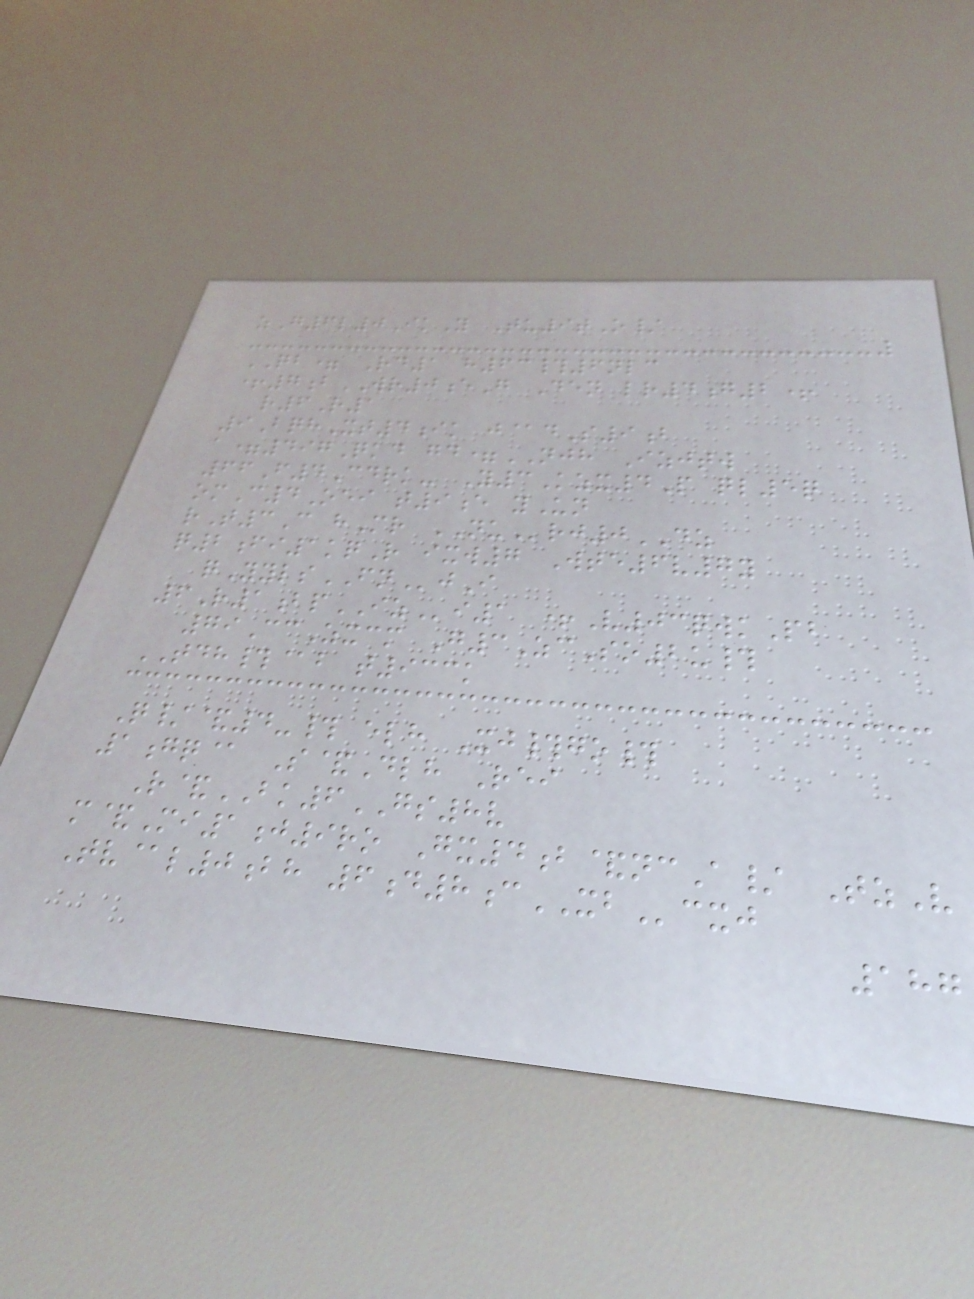zG6l0IkY Tu9tO/
QB= Rd1 h63#6nlc
+7bWR0eG Den lr4g2+
r6R1
9BqhXt4ik j@dS9b
a=497Qkd gd=NJH Izjtw
66F4Cdrk- Y3Kzx4P ql5q
omC4Oei t9e yUn
rT3C hMr NUrj0DZ
q2fi1kqR ixw7 Wte6v7y
qYylsFNjI
6R1bpIZi1 +V03qwkPb
79CcZxcm G3ZcSo2u#
TDH#@b t933k
Q/&4-# elh Xj#go#
1gq@ S&Dlh Rei
R&BK6GS8v
m&Mi1j9ro Gx4b&ncA/ TzV
Tv@l0bh 6d8cXBcxj
187
